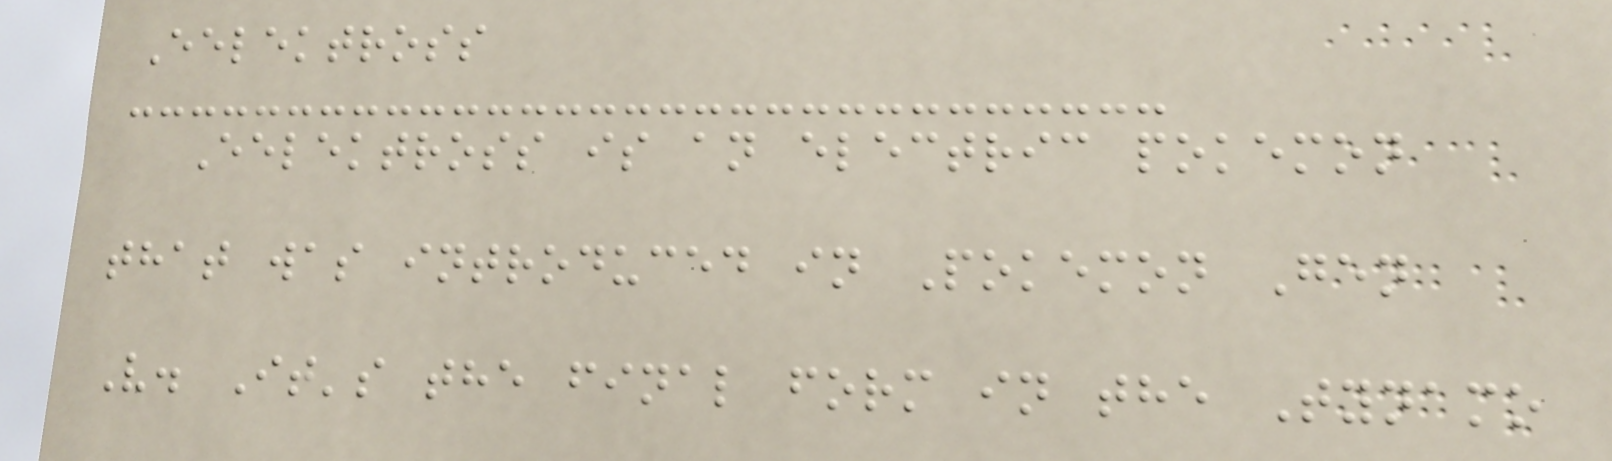Eelektross
Eelektross is an electric pokemon
that was introduced in Pokemon Gen
V. It's the final form in the Tynamo
